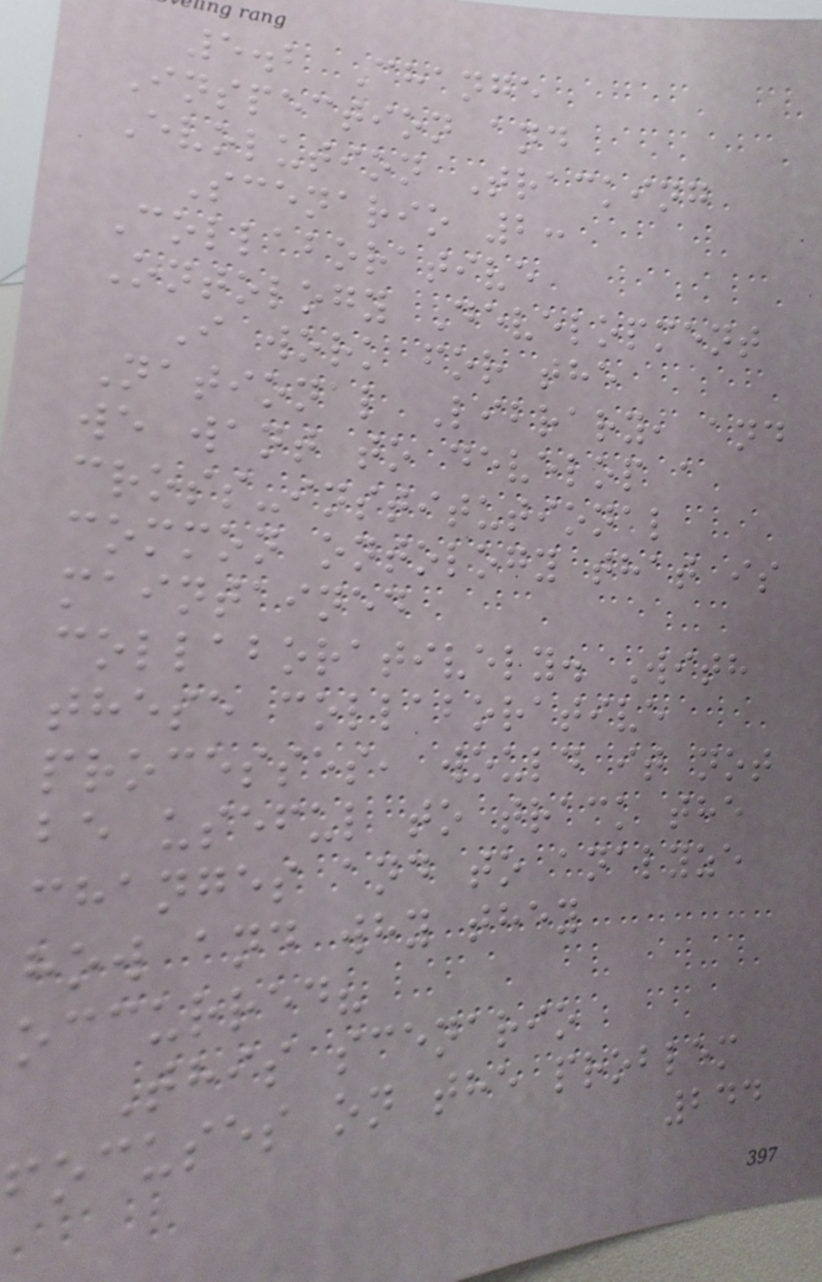5.2 Change
Inspection and
Evolution Tracking
Scenario 2:
Collaborative
Ontology Development
I work for the
National Library, and
we want to develop a
cross-institutional
common ontology that is
maintained
collaboratively. With
these collaborative
processes, would it not
be useful to track the
changes and to analyze
how and why they
occurred?
This scenario
focuses on the problem
244
